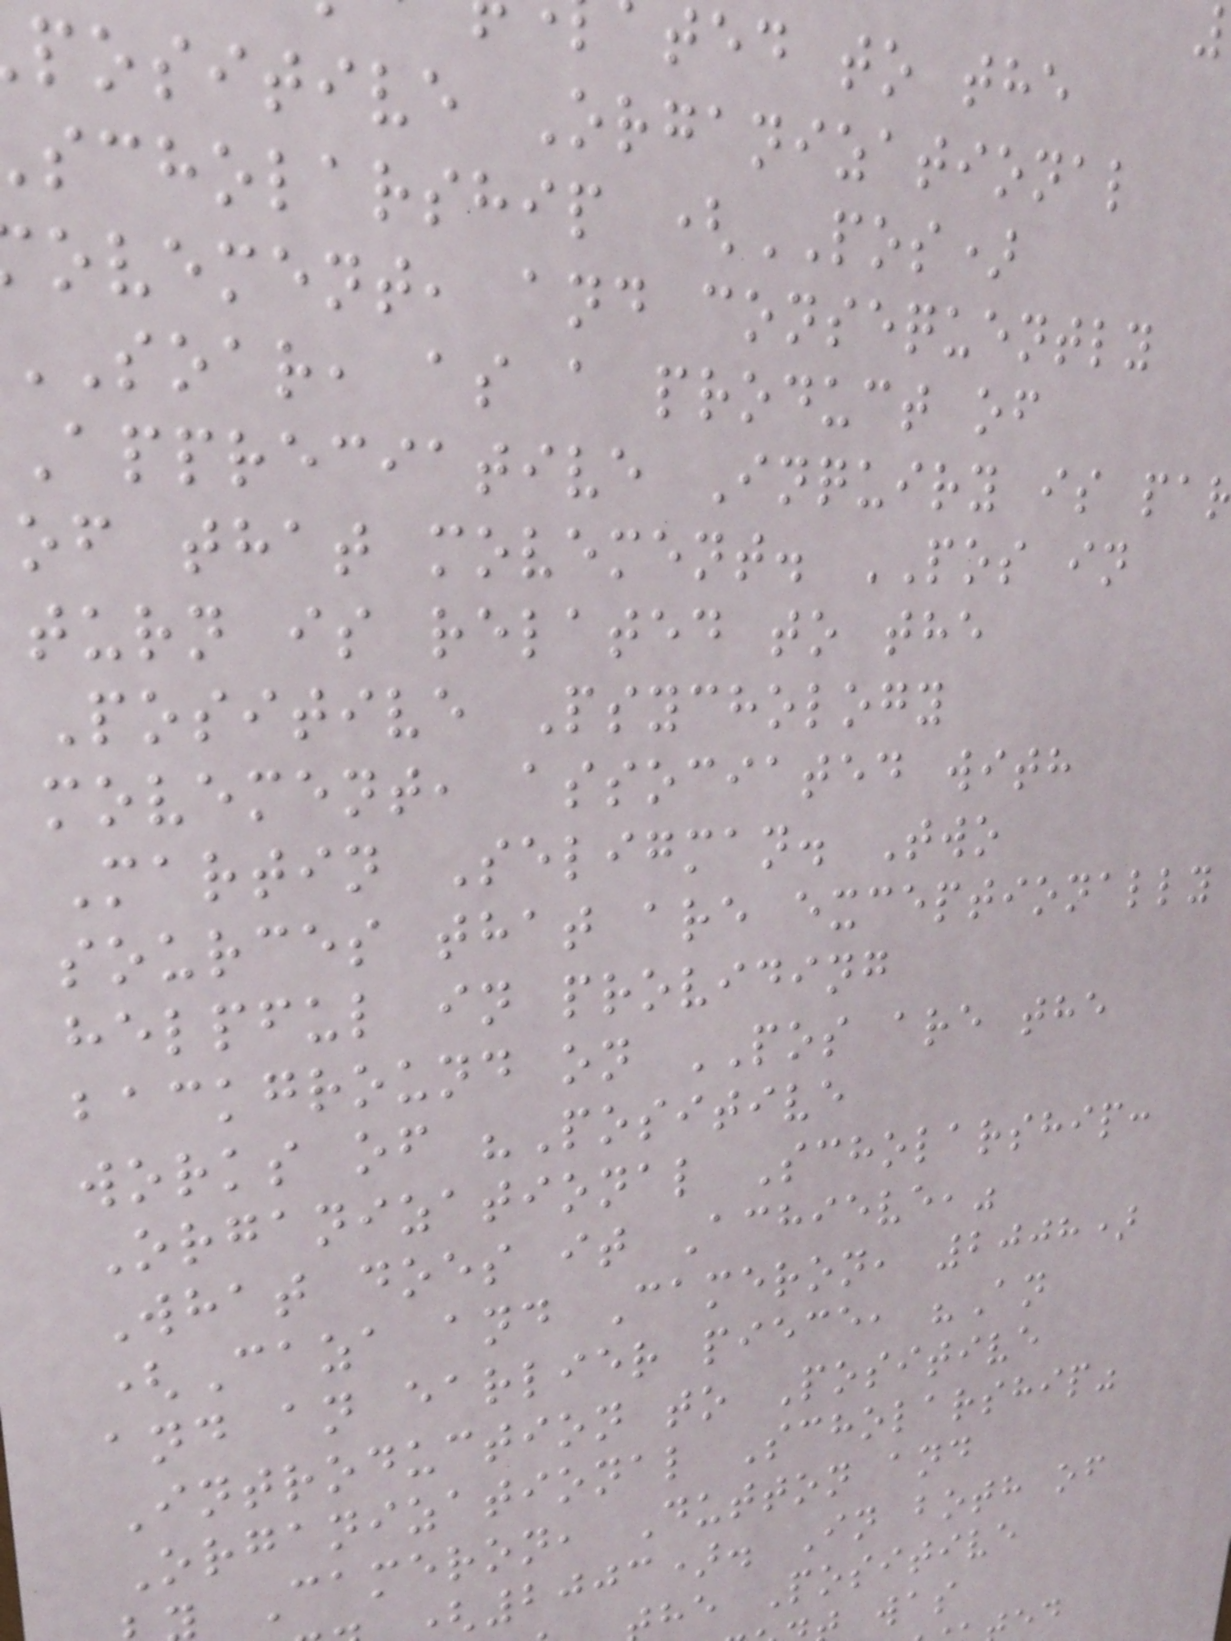ted to the
positive Organizational
scholarship (POS)
ovement, and consequently
soar, as a product of
Appreciative Inquiry is pa
of that movement. POS in
turn is related to the
Positive Psychology
movement, associated with
Martin Seligman. Two
sources that are exceptionally
helpful in providing
background on POS are the
works of "Positive
Organizational Scholarship:
What does it Achieve,"
(Caza and Cameron, 2008)
and an earlier piece, "An
Introduction to Positive
Organizational Scholarship"
Cameron, Dutton and
2003). In both of
he Positive
